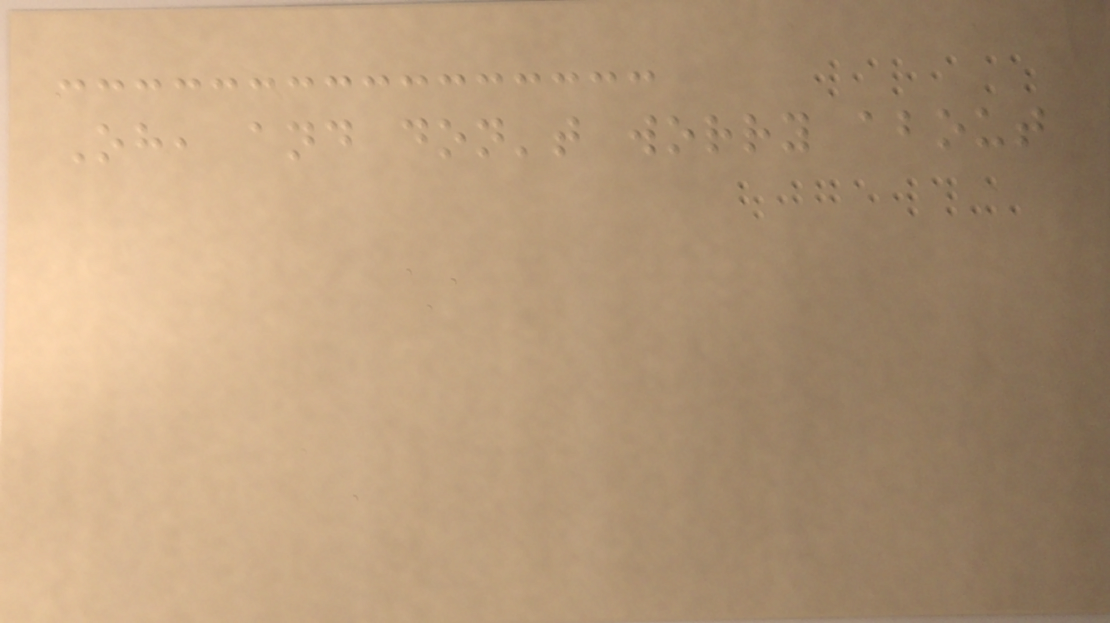Oh, and don't worry about
